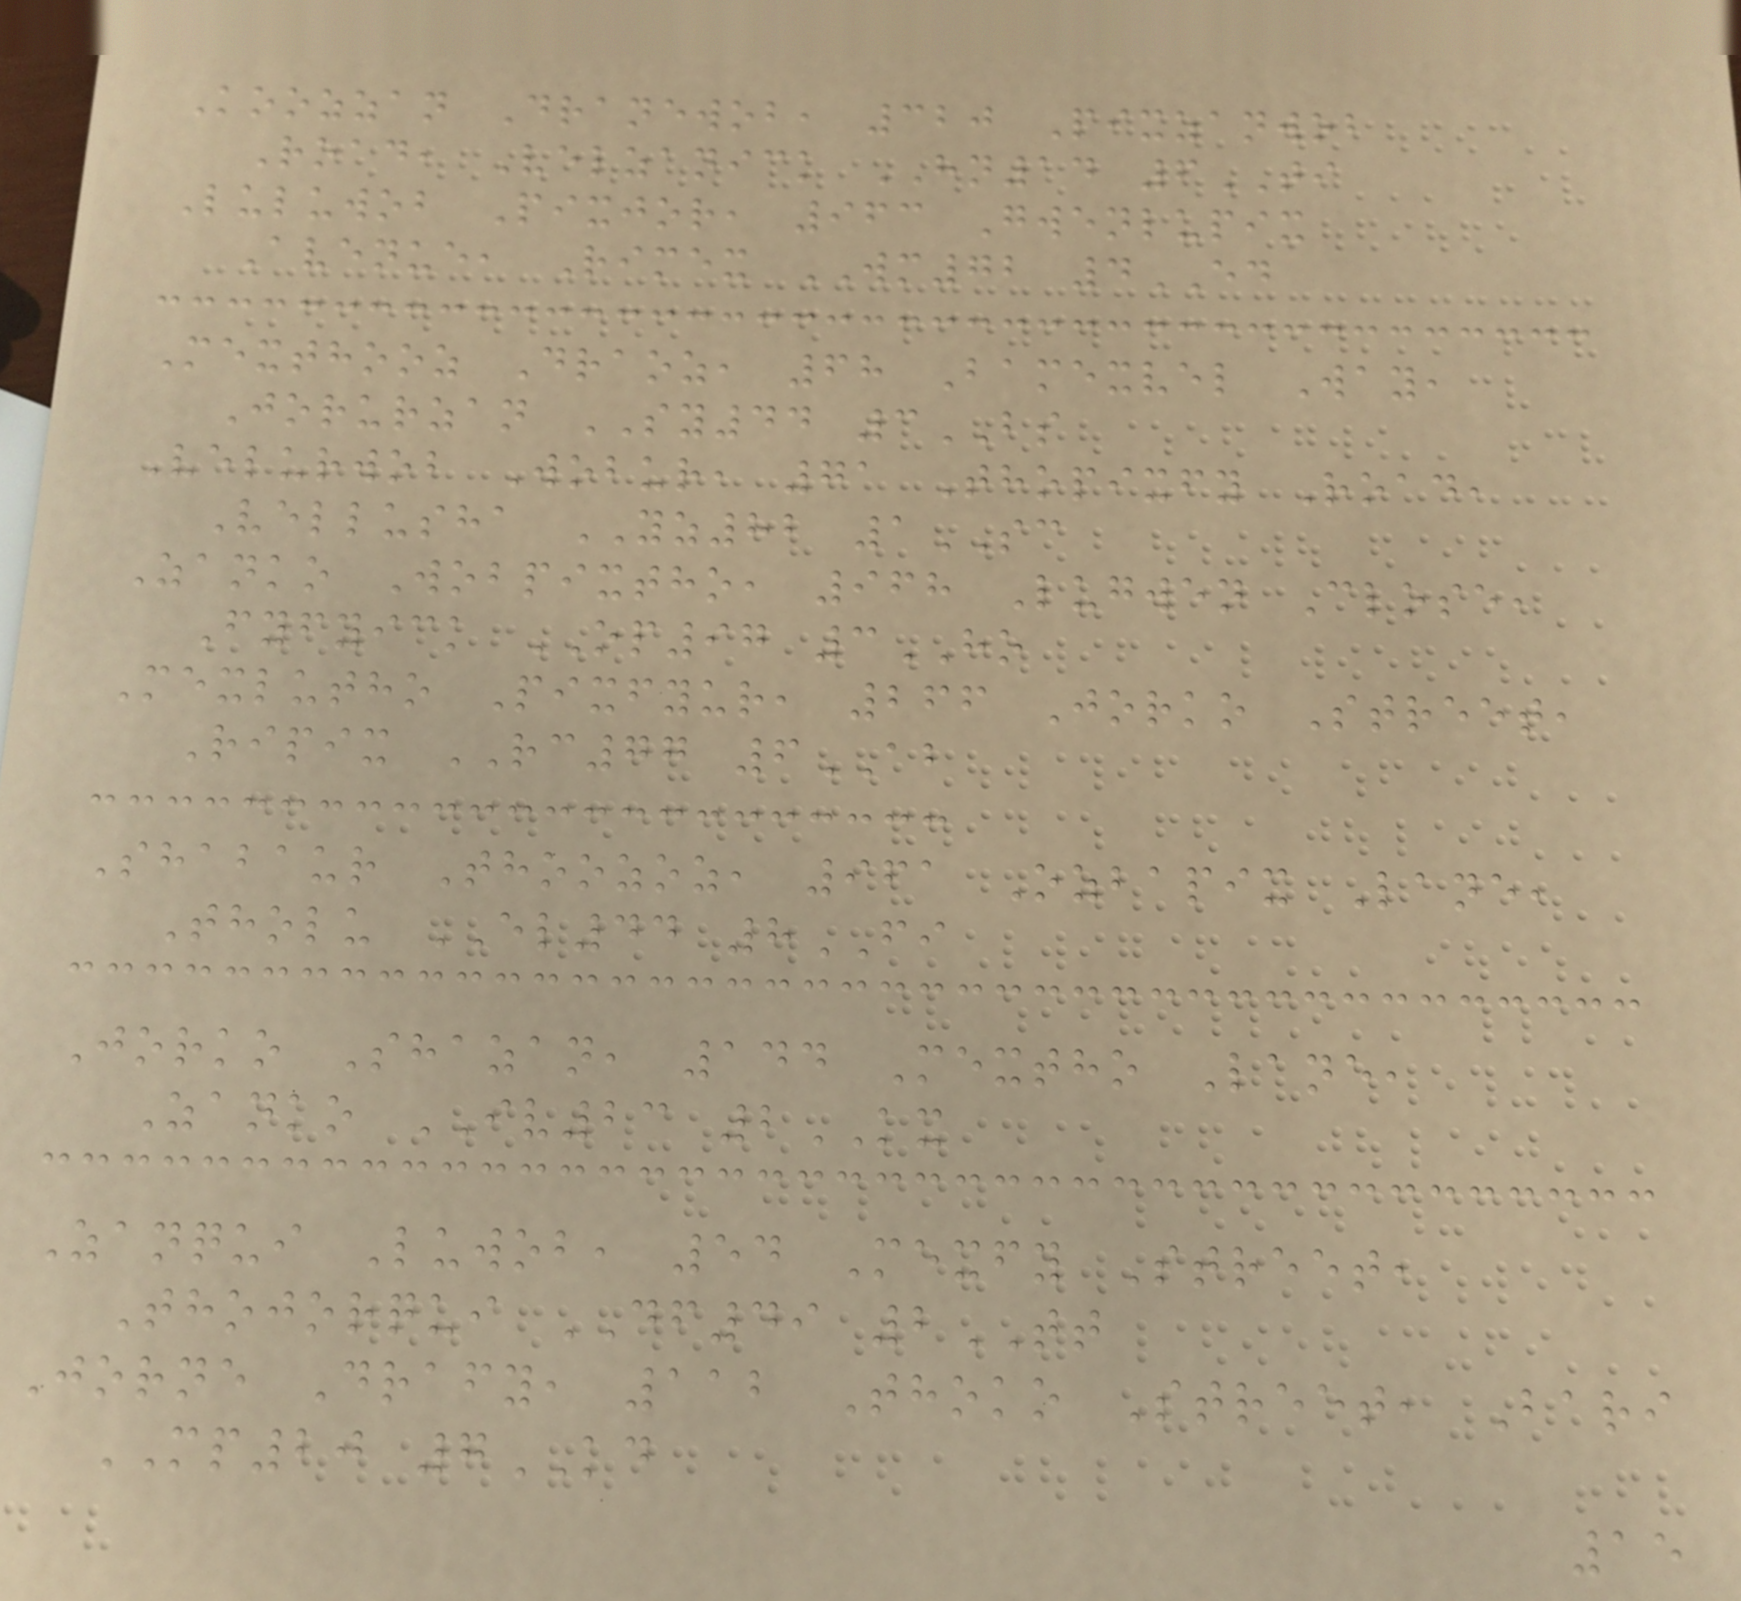Koozzan Dranewob, 320 Pixzanwob
Road, Velzanick HN14 6TI
Luluwob Pixjor, 963 Gwenlupix
Avenue, Rimex WM72 4ED
Mexthooz Draoz, 68 Bamexvel Way,
Jorurzan SY44 3BS
Velurwob Wobur, 71 Thopixfy Road,
Vellusha YZ82 1SC
Zanko Wobpixtho, 968 Lugwen Close,
Fyfyick OP97 3HO
Mexlutho Pixfyur, 266 Jorko Street,
Ripix RC77 6AB
Shabaur Thoozoz, 961 Ozbapix Lane,
Tholu EL44 8FI
Jorko Shazan, 144 Mextho Lane,
Zanko IV23 2KX
Zanqui Luwob, 54 Mexfy Street,
Thojorqui DF49 2TT
Jorne Drafy, 112 Thoko Street, Bari
MP20 7KD
15
